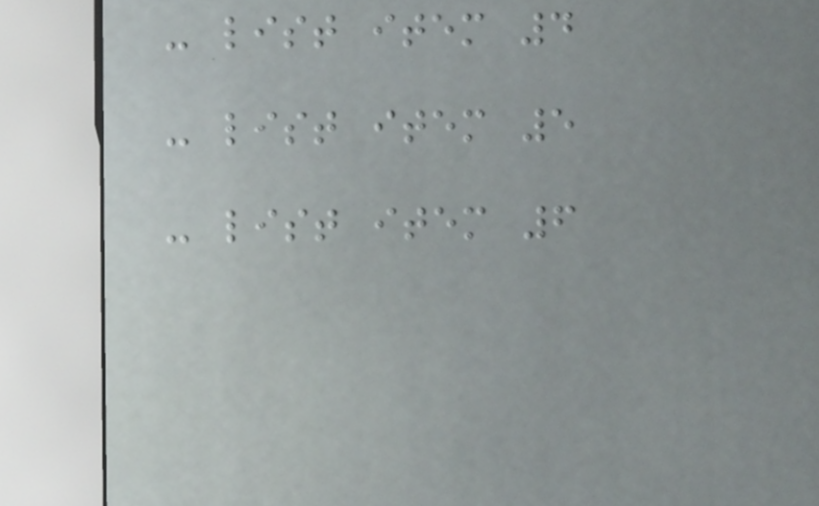- list item 4
- list item 5
- list item 6
